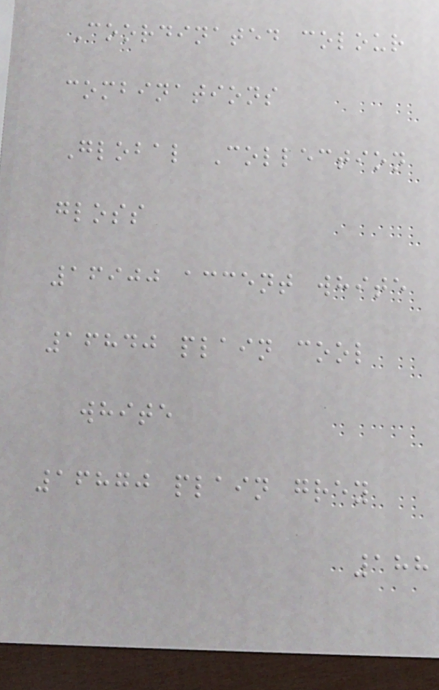Coordinated colour
combinations
Global Collection
gloss
16900 accent white
16840 plain cool
white
16870 plain grey
188
